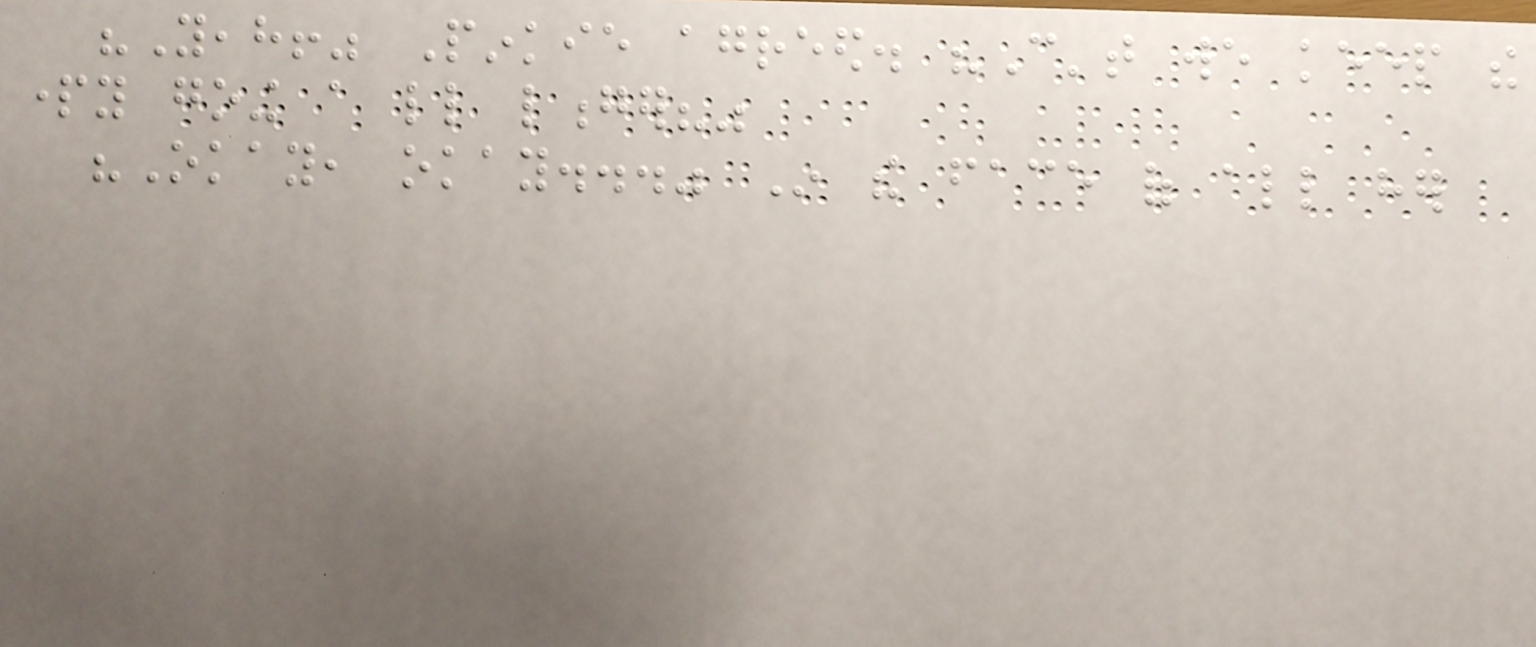"Yeah!" Pinkie agreed. "Can't we keep the
party going a little longer?"
"Okay, okay..." In the face of all her
